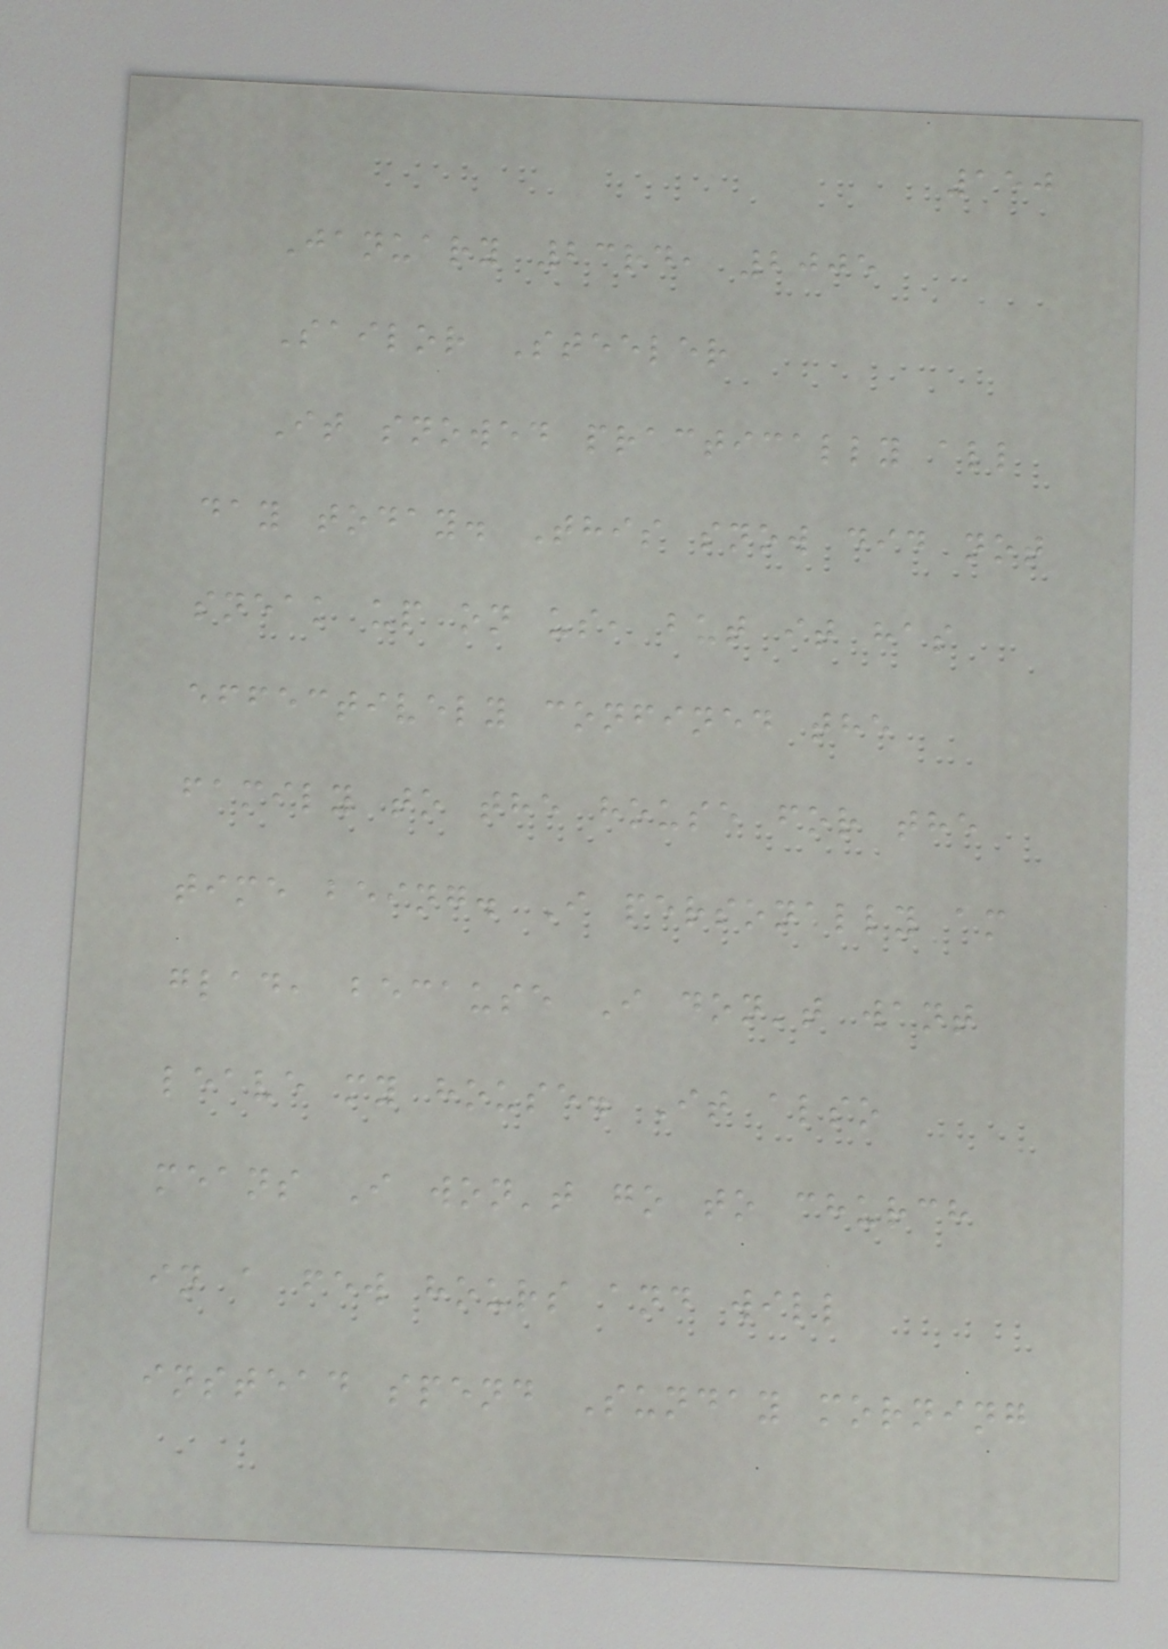150
January 23rd, 2005
Sailor Steeler
It snowed practically all
day today. This snow did not
sneak up on us, but it has
effectively confined the
family to the house for the
time being. I personally am
glad, because I don't want
leave my house. It also
means I won't go to church
in a few hours and will
instead spend Sunday morning
